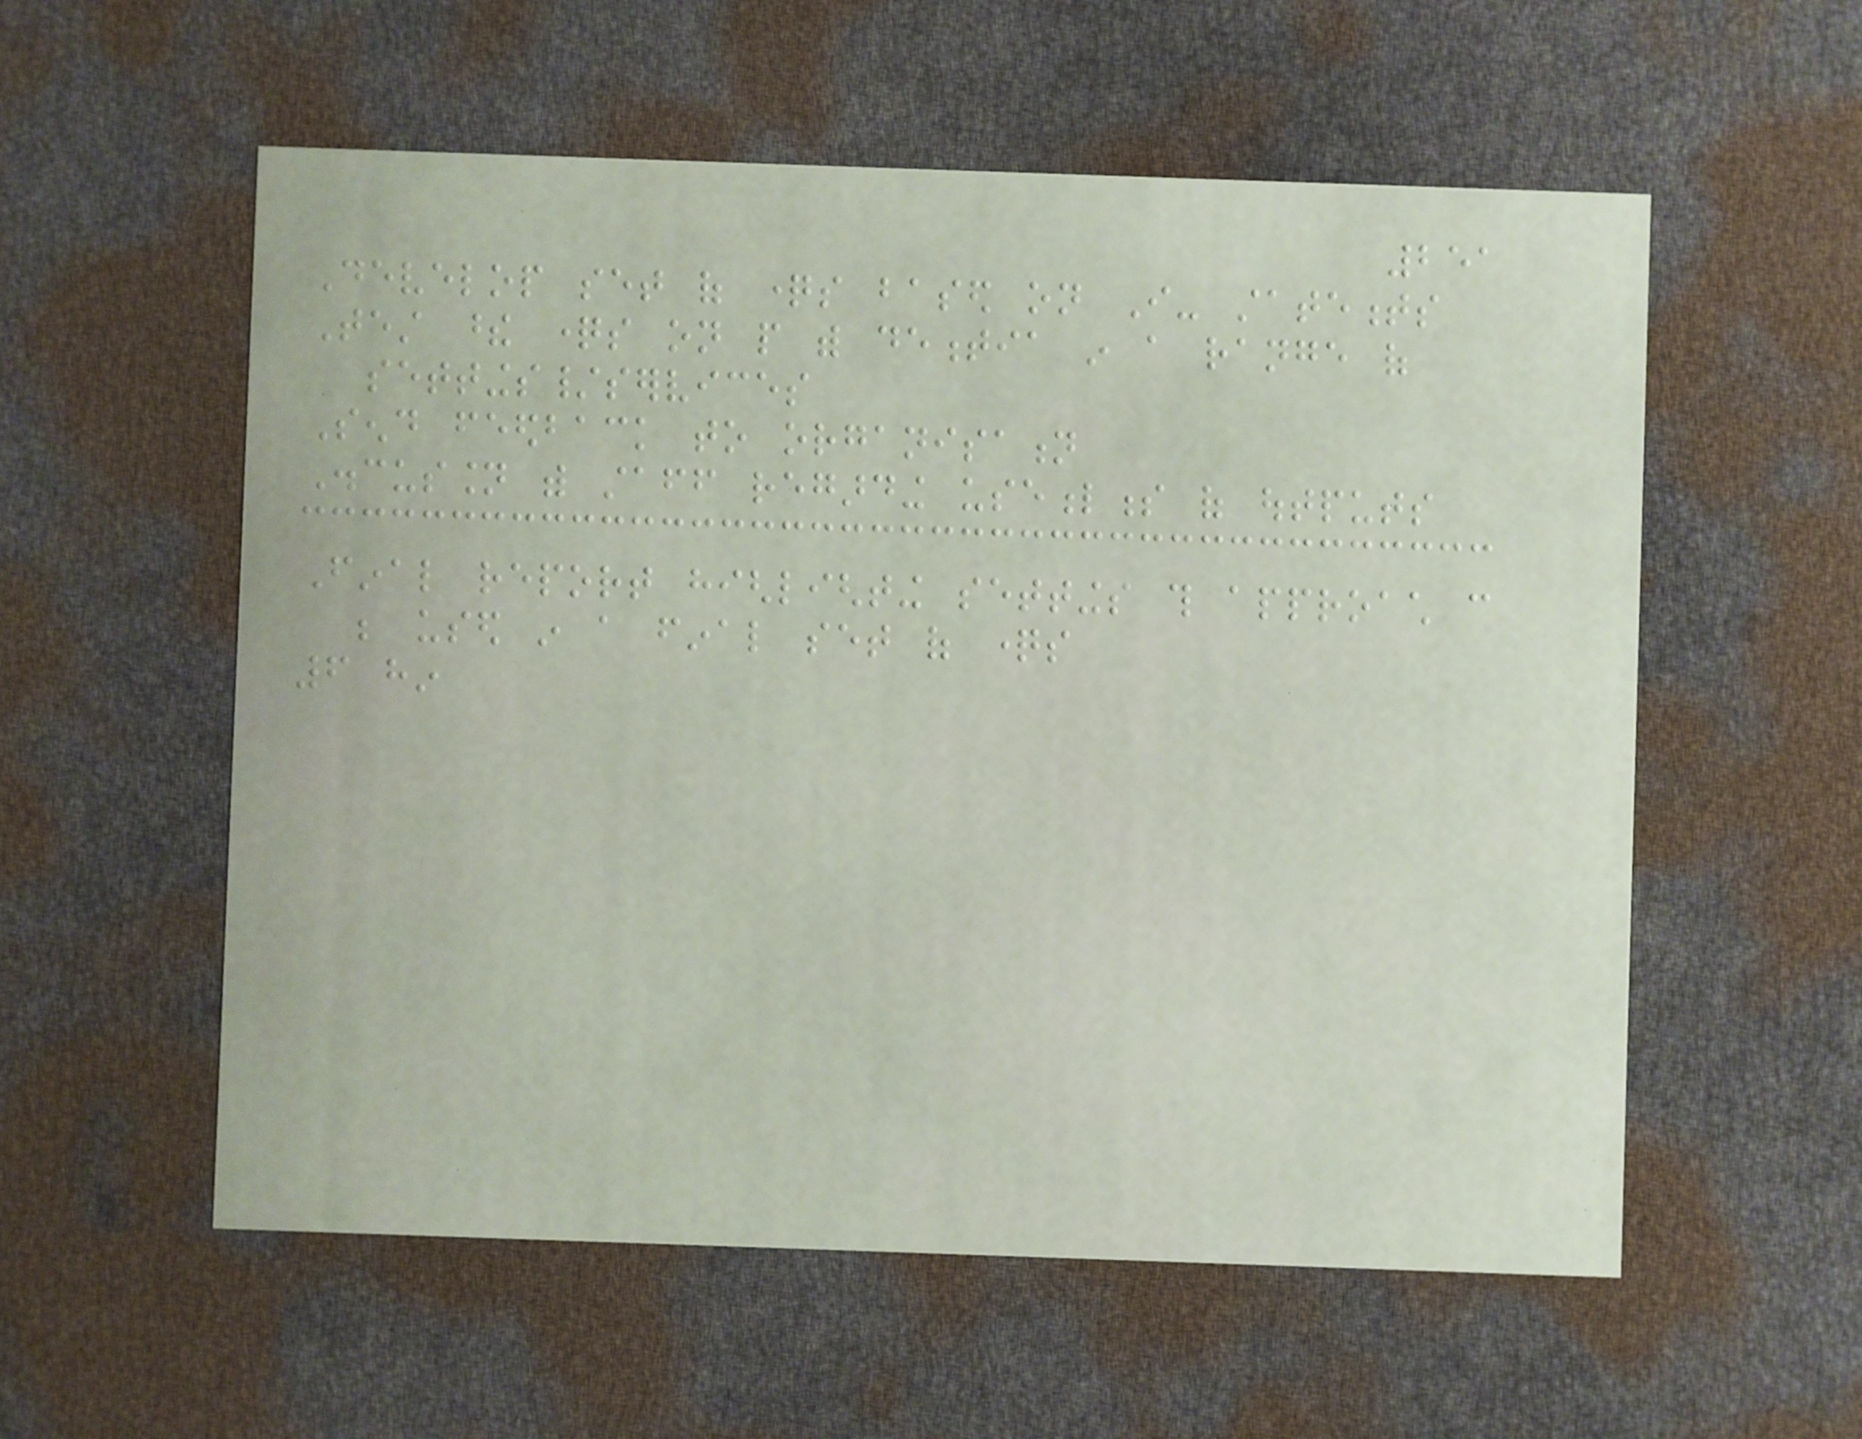251
Develop set of questions based on I- statements
Test these questions on people with dementia in a range of
settings/services
Send feedback to organisation
Discussion with staff regarding usefulness of outputs
Final report highlighting settings this approach can
be used in a final set of questions
6 hin
